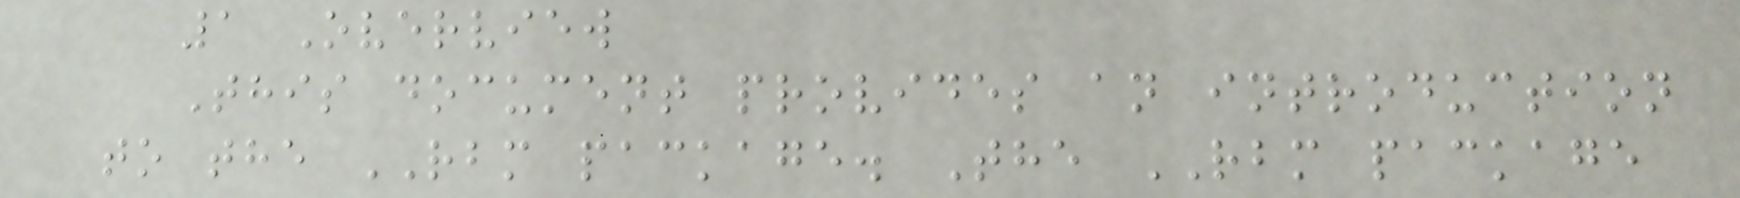1 Overview
This document provides an introduction
to the RBM package. The RBM package
